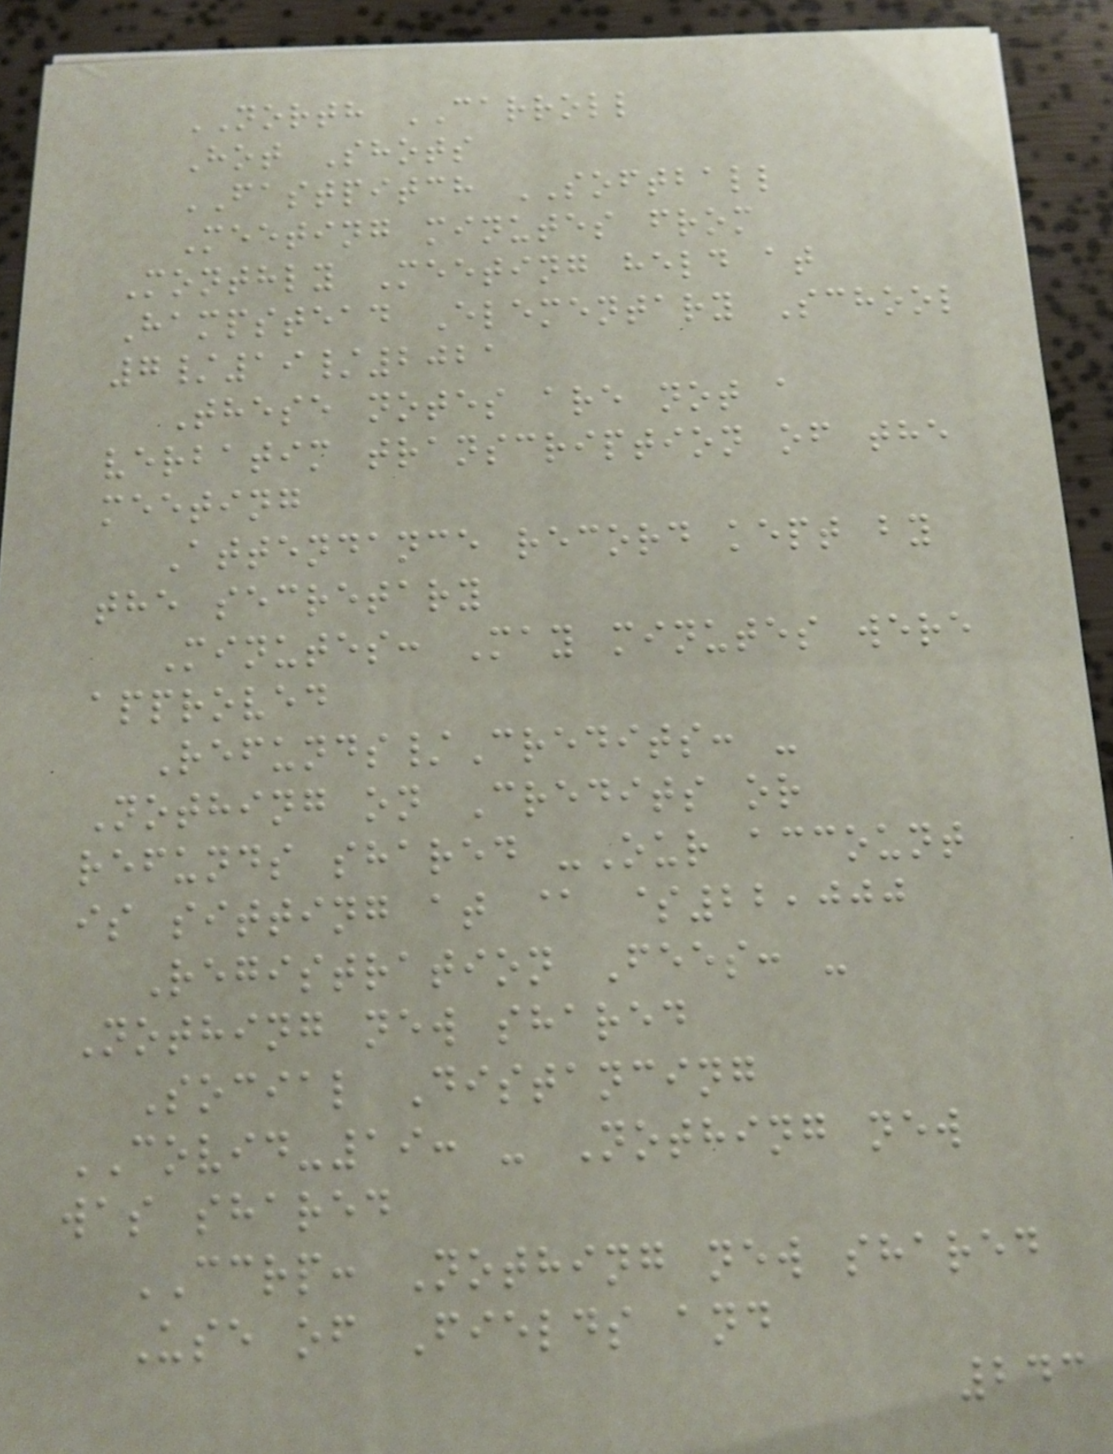NORTH CARROLL
Hot Shots
FASTPITCH SOFTBALL
Meeting minutes from
Monthly Meeting held at
Hampstead Elementary School
7/19/2021
These notes are not a
verbatim transcription of the
meeting
Attendance record kept by
the secretary
Minutes: May minutes were
approved
Refunds/Credits: -
Nothing on Credits or
refunds shared -Our account
is sitting at @ $22,000
Registration Fees: -
Nothing new shared
Social Distancing
COVID-19: - Nothing new
was shared
CCRP: Nothing new shared
Use of Fields and
243
